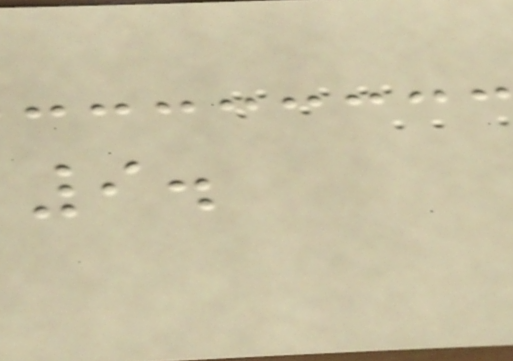9.
